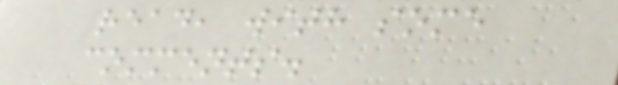read, with some
comments.
